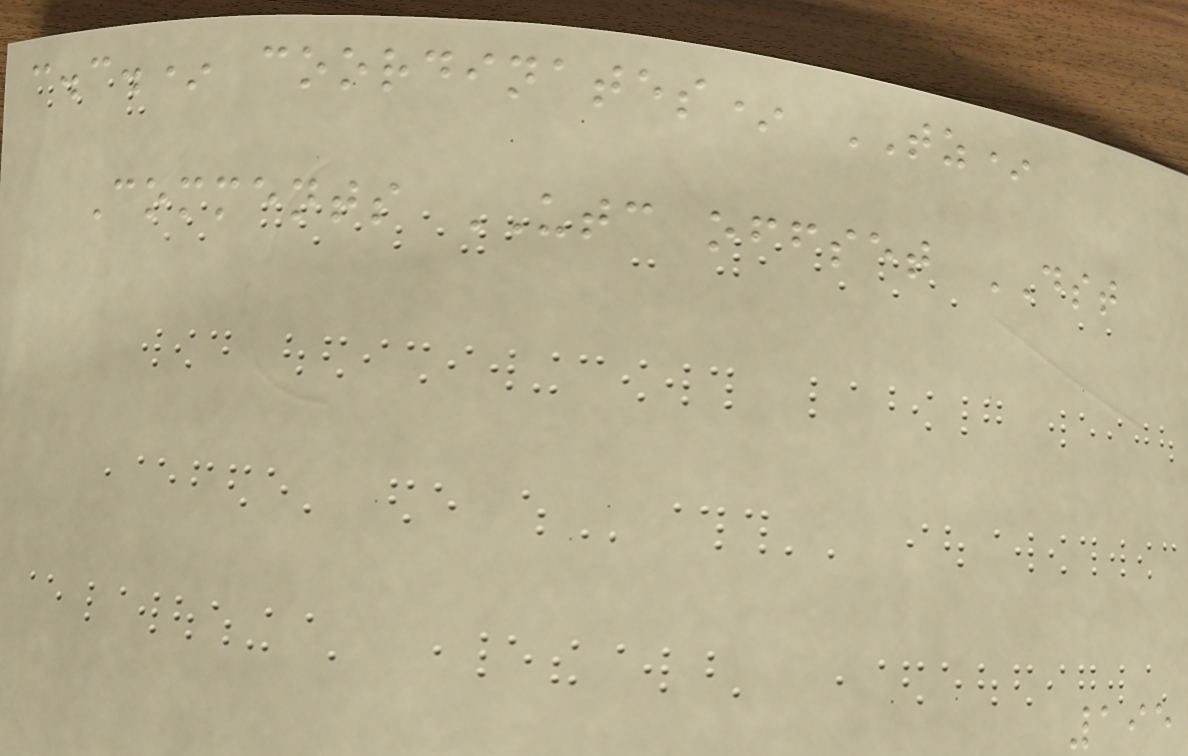c.c.* coordinates* TZ*
Comments UTC offset DST
195
